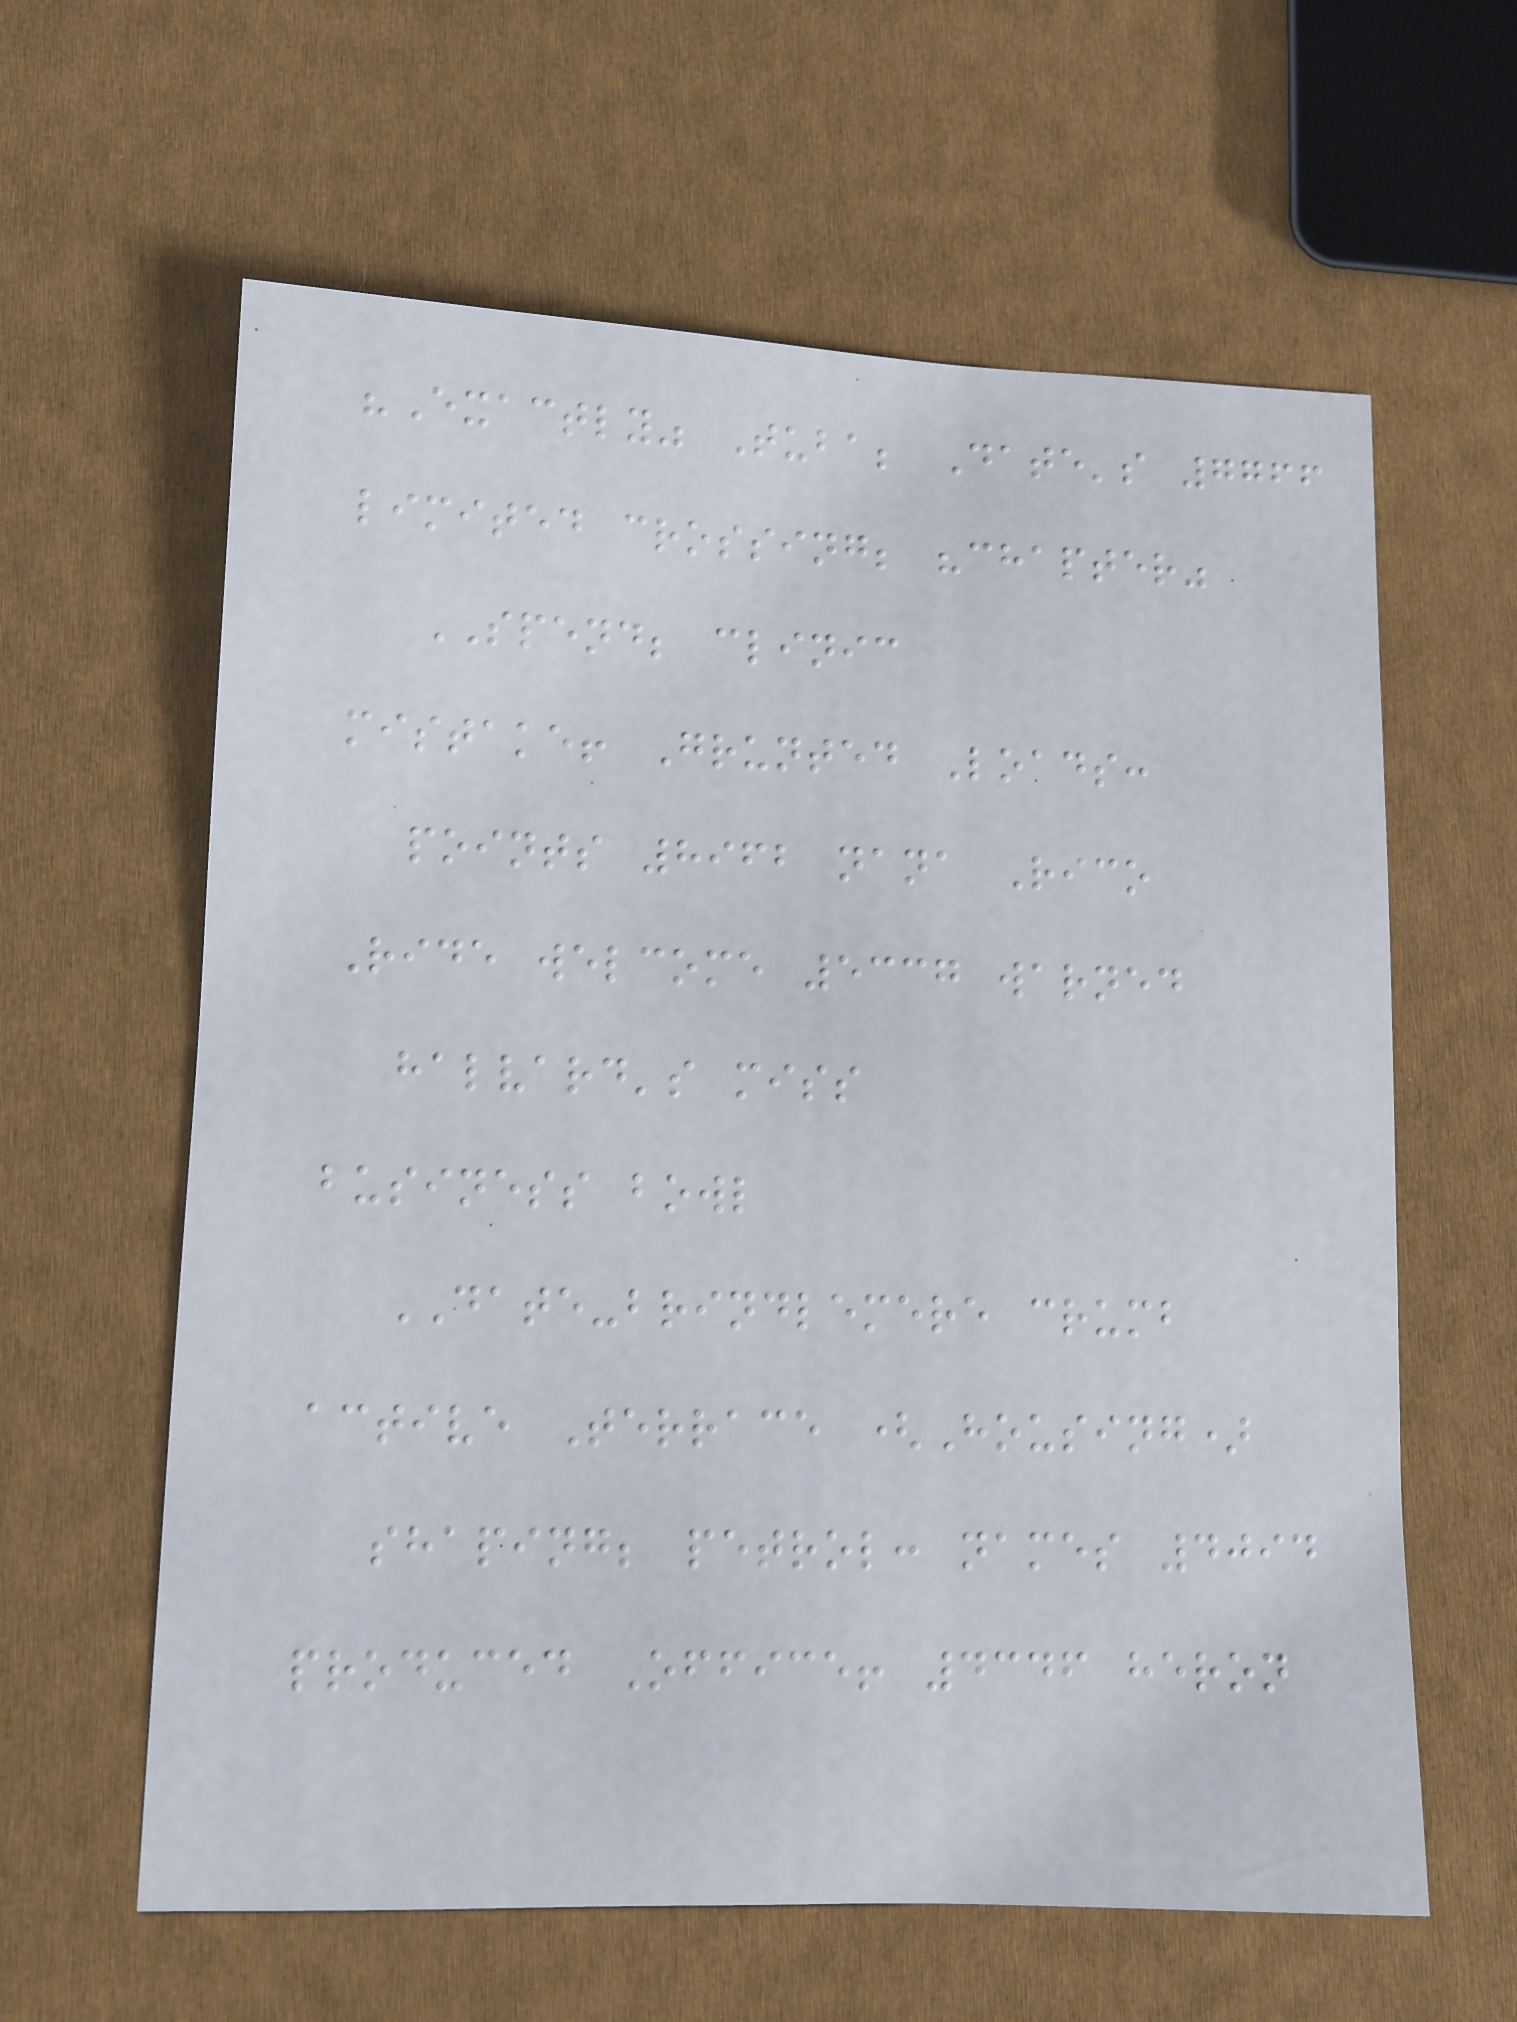"Exactly" Tuba; Date's 7766
limited crossing; "chapter"
SPEND; clinic
mistake! Grunted Loads:
points 8962 nana Rico
Ride welcome 5337 warned
halvard's miss
business bowl
DATE-brindlemere crumb
active Terrace (Housing)
shaping; petrol: names 4094
produced Office! 4346 heron
